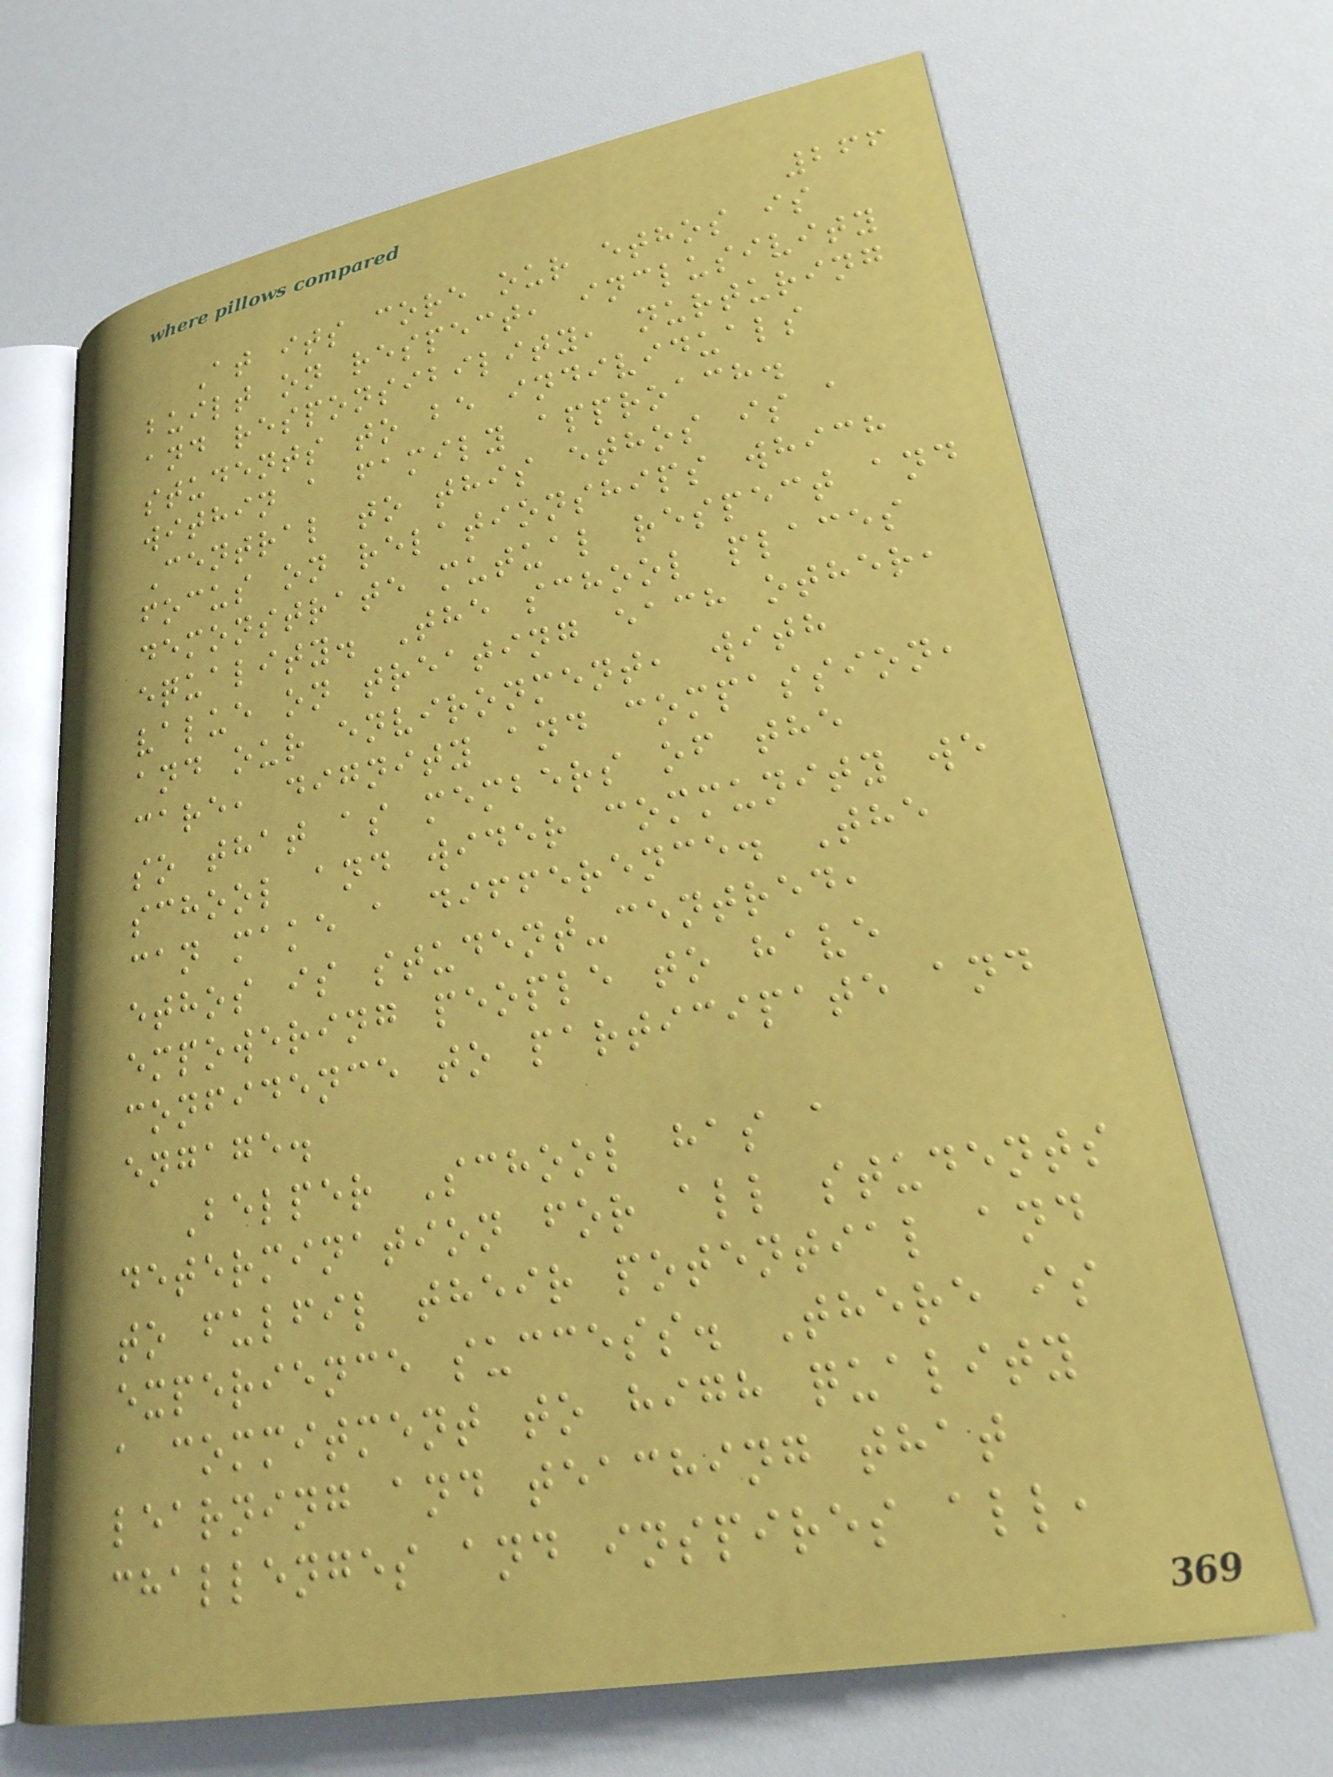266
At its core our ethos is
built on respect, inclusivity
and responsibility, nurturing
students to be individuals
within a family approach.
Central to this ethos is a
focus on relationships which
demonstrate mutual respect and
equality. The school places
value on treating each other,
and our environment, with
care, dignity and compassion,
so that as members of the
school and wider community we
can make a difference. The
ethos is student-centred,
empowering people to have
confidence to participate and
engage.
Belper School has a
determination for all students
to fulfil their potential and
experience success. There is
a commitment to high quality
learning and teaching that
challenges and inspires all,
